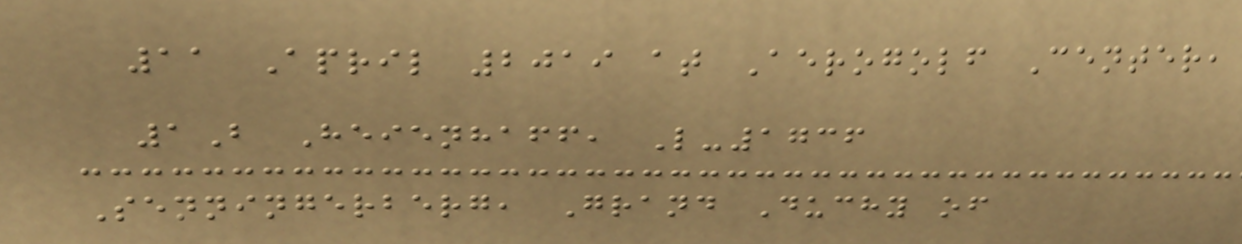11 April 2019 at Aerogolf Center,
1B Heienhaff, L-1736
Senningerberg, Grand Duchy of
